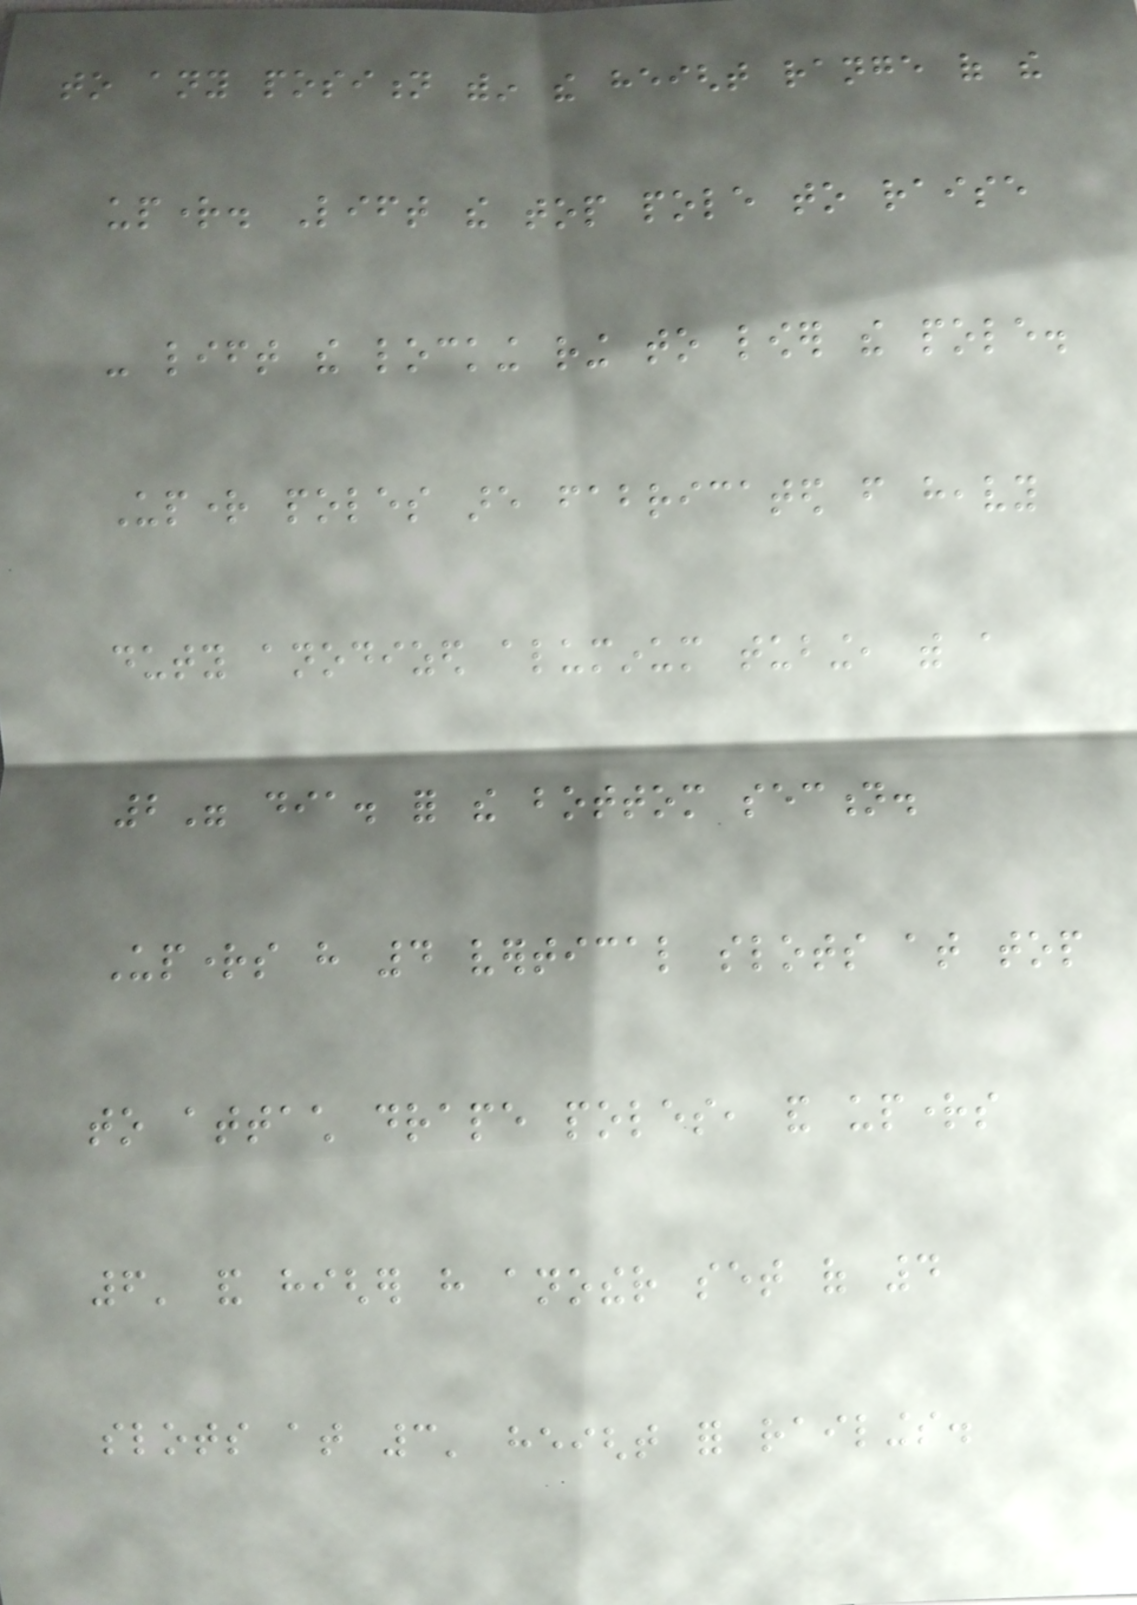to any position within the height range of the
upright. Lift the top pole to raise
- lift the locking ring to lower the pole.
Upright poles are fabricated from heavy
duty anodized aluminum tubing, with a
2" dia. for the bottom section.
Uprights have 4 vertical slots at top
to attach drape poles, and uprights
6' and higher have another set of 4
slots at 3' height for railings.
